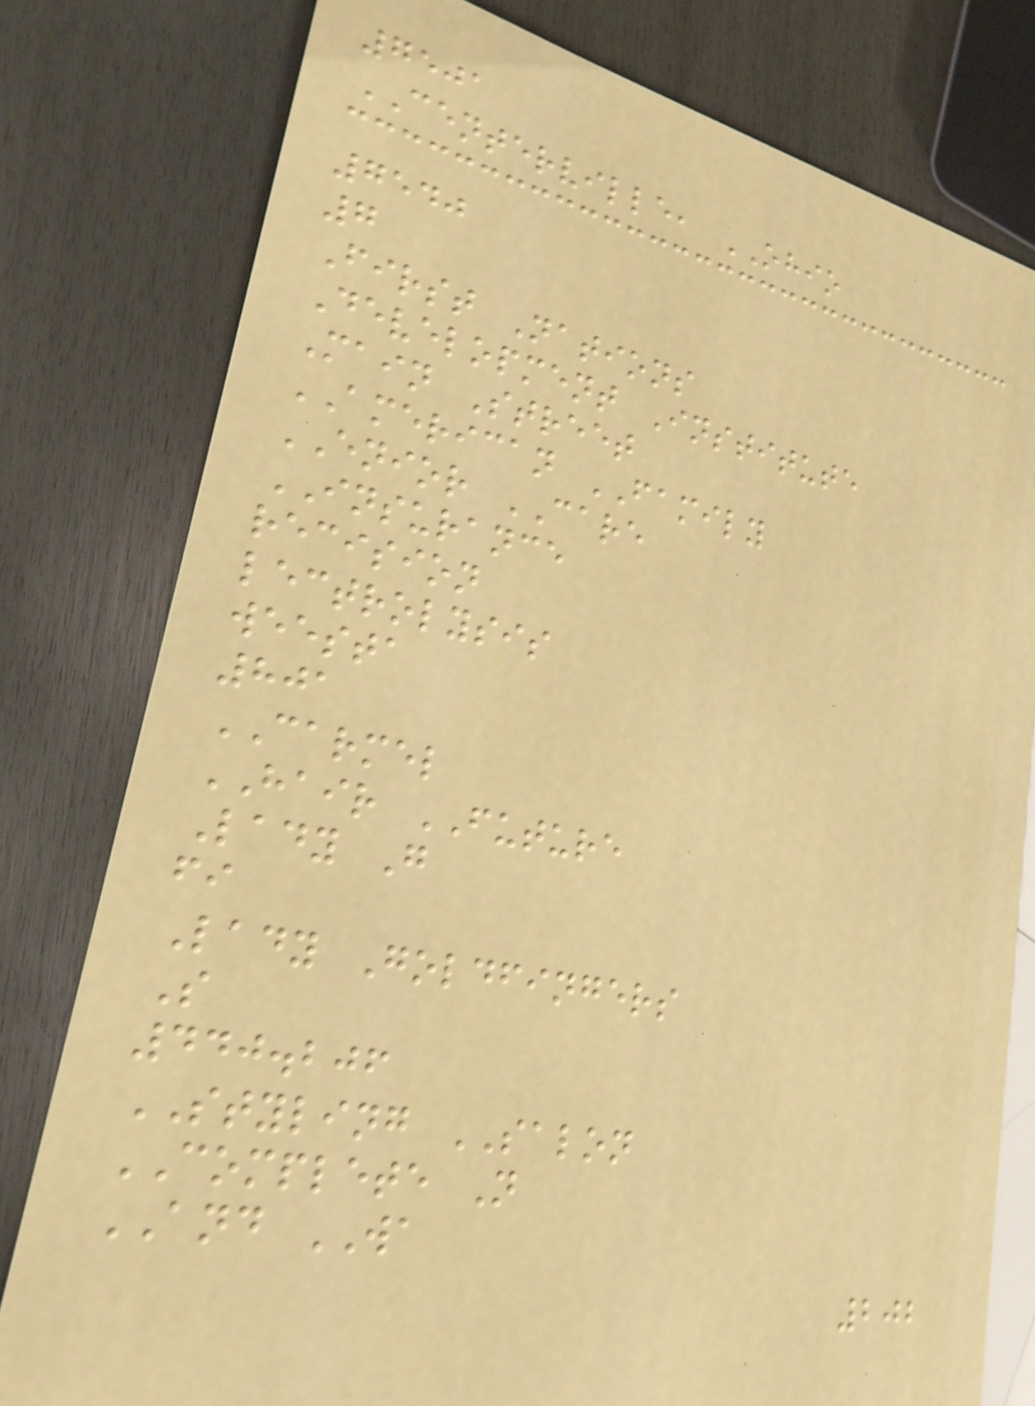7501
CENTERVILLE, OHIO
7540
7
First Nations
Development Institute
Main Street
AMERICAN FAMILY
ENIOR CARE
INSURANCE
recision
lectrolysis
weesta
801
CARMEL
HAIR FUTURE
Lady G
fi
Lady Goldfingers
S
440.206
STYLING SALON
COMPLETE N
AND WA
202
